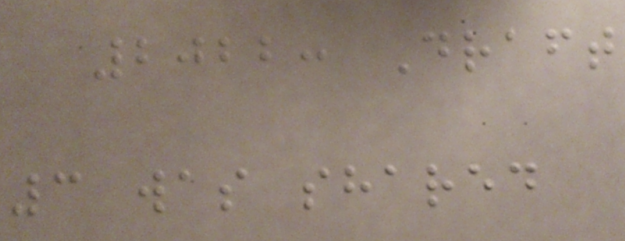2022: Draft
3 was shared
